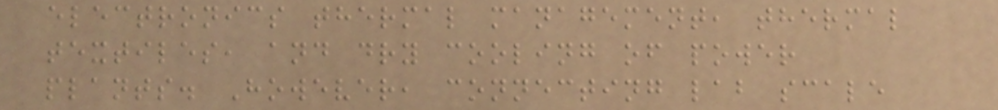electronics thermal management, thermal
textiles, and dry cooling of power
plants. However, connecting lab scale
